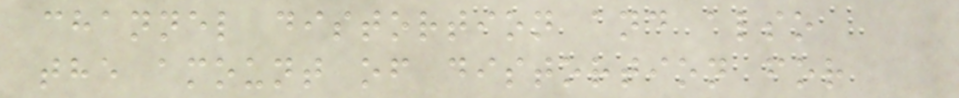channel distortion and also
the amount of distortion for
